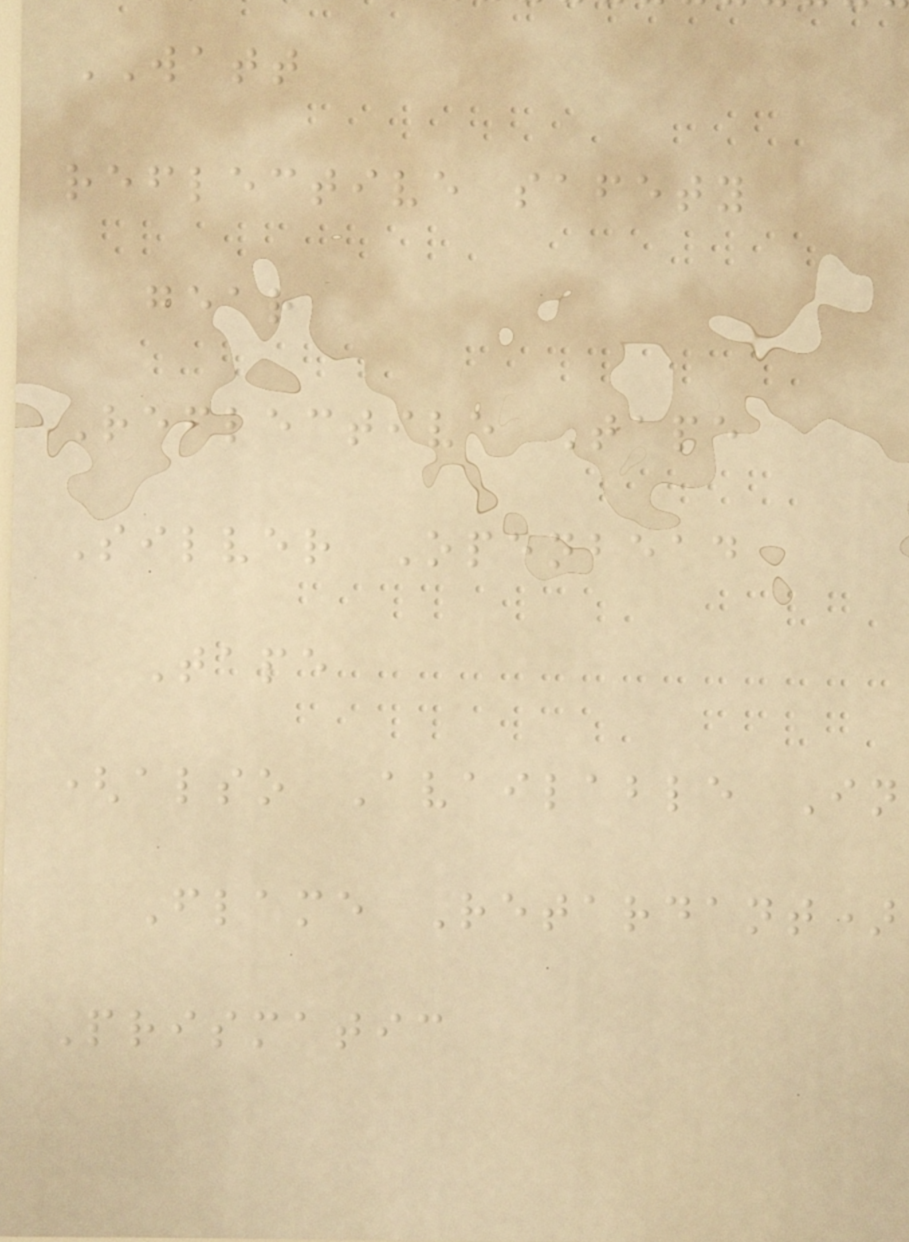WATT
reflective safety
gear
Reflective Tape
Silver Openbead
Tape
(also Available In
Flame Retardant)
Prismatic
